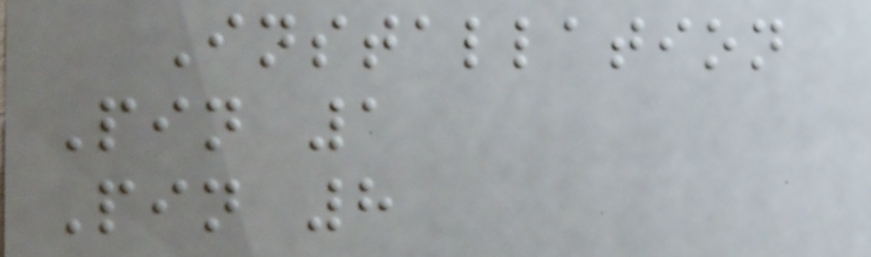Installation
Pin 1
Pin 8
